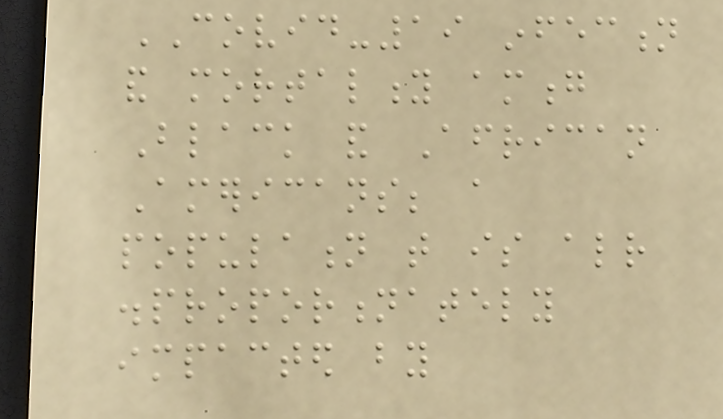COVID-19 infection
and mortality among
Black and African
Americans; a
population that is already
disproportionately
impacted by
